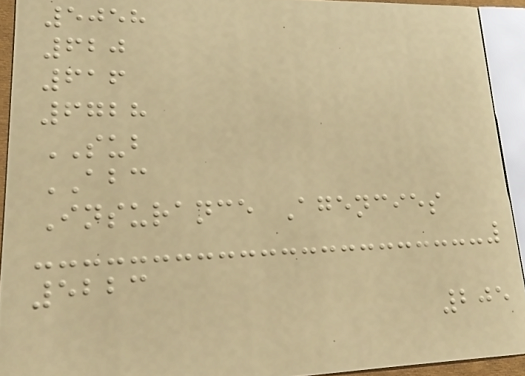5058
620
616
6728
SUB
ABC
Insurance Agencies
5223
205
